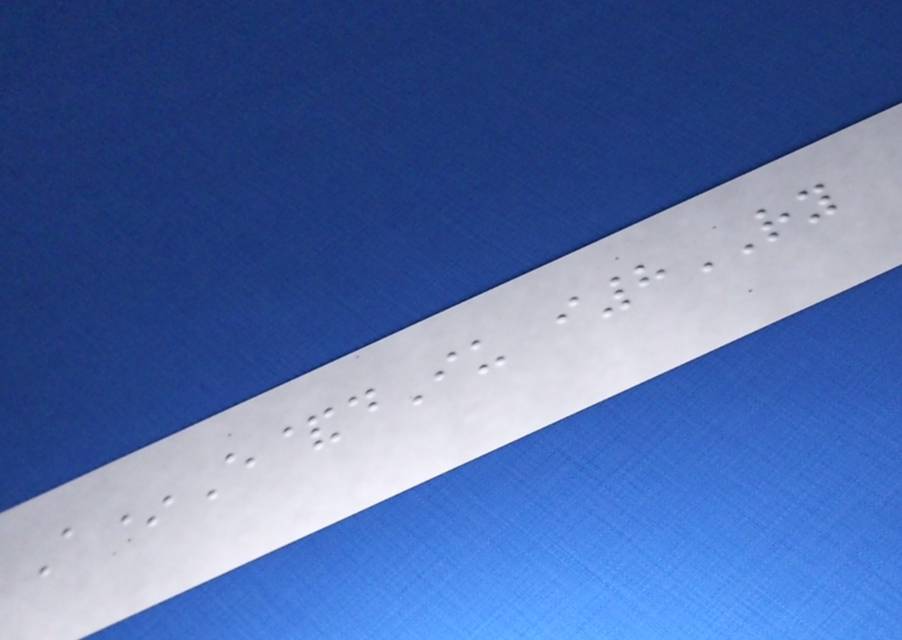A*E&dIu i8RY
